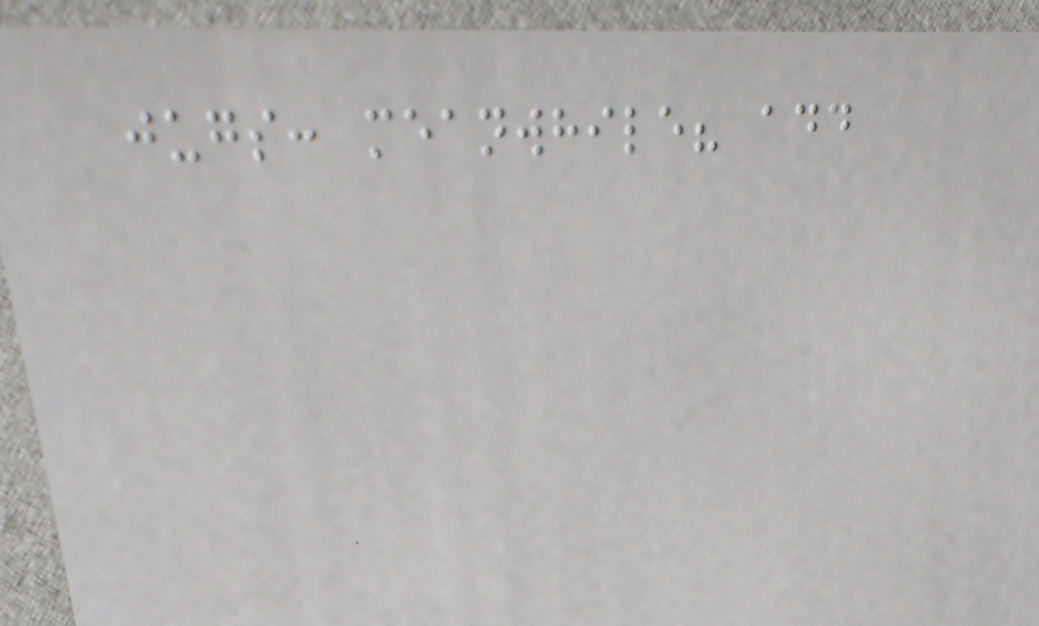jugs: meanwhile? add
